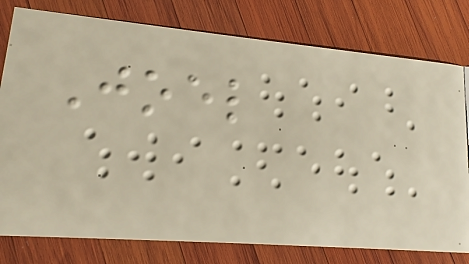Joel
